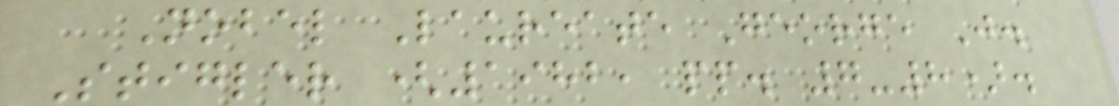Nobel Laureate George J.
Stigler (1982, pp. 7-8).
